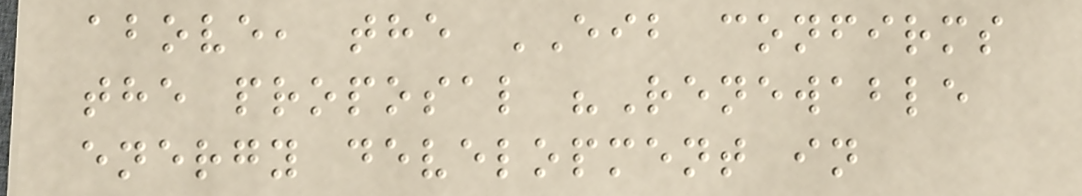above, the EIB confirms
the proposal "Renewable
energy development in
